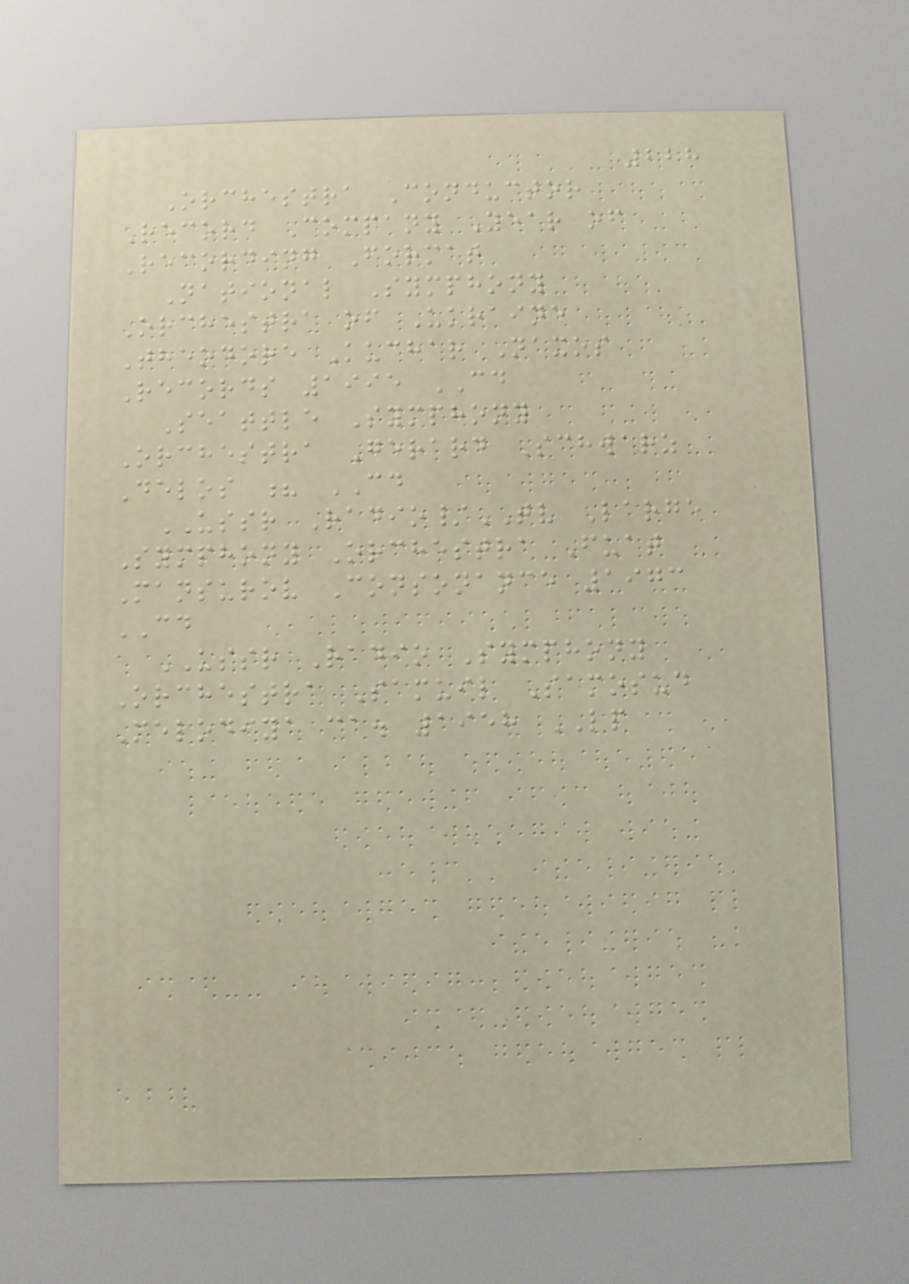228
Orchestra Conductor
Record Company Year of
Recording Format
National Symphony
Orchestra of Ukraine
Theodore Kuchar Naxos
Records 1995 CD
Seattle Symphony
Orchestra Gerard Schwarz
Delos ? CD
USSR Radio/TV Large
Symphony Orchestra Fuat
Mansurov Consonance 1973
CD
USSR Radio Symphony
Orchestra Samuil Samosud
Melodiya ca. 1958 LP
